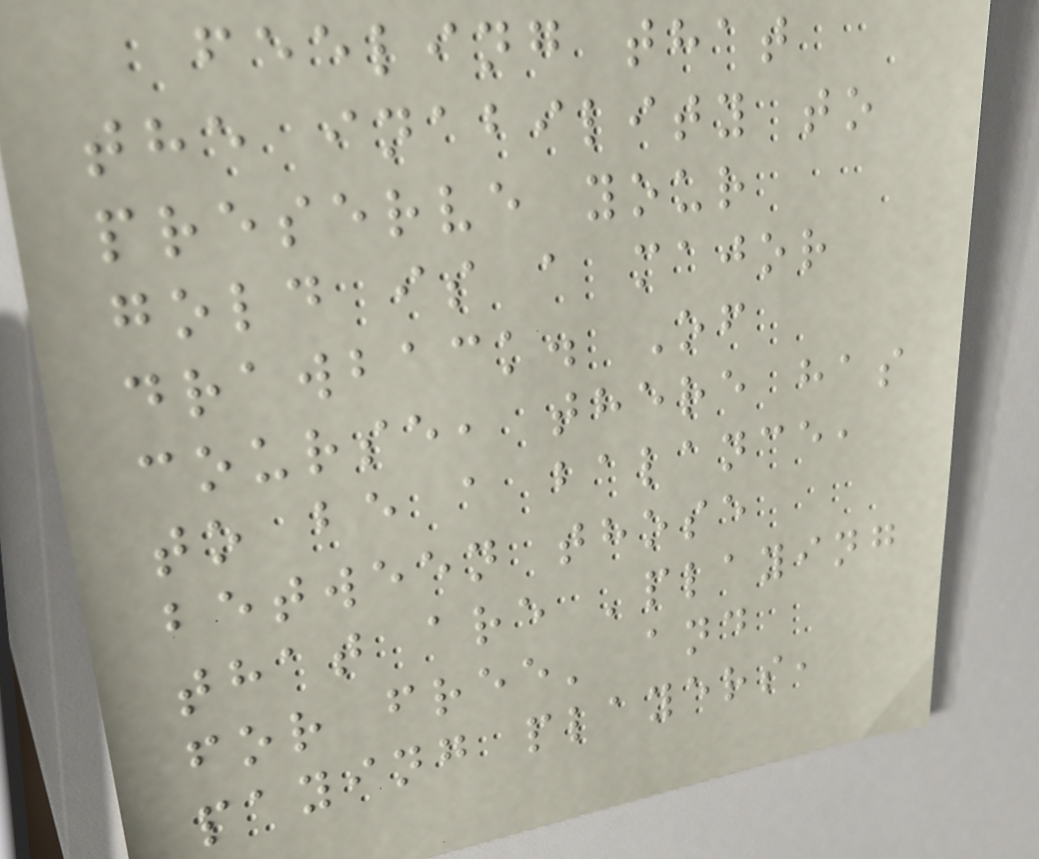feeling that
the inability to
preserve your
gold is a major
drawback. Of
course, there has
to be a balance,
between those
that are 'playing
for free' and
paying players,
